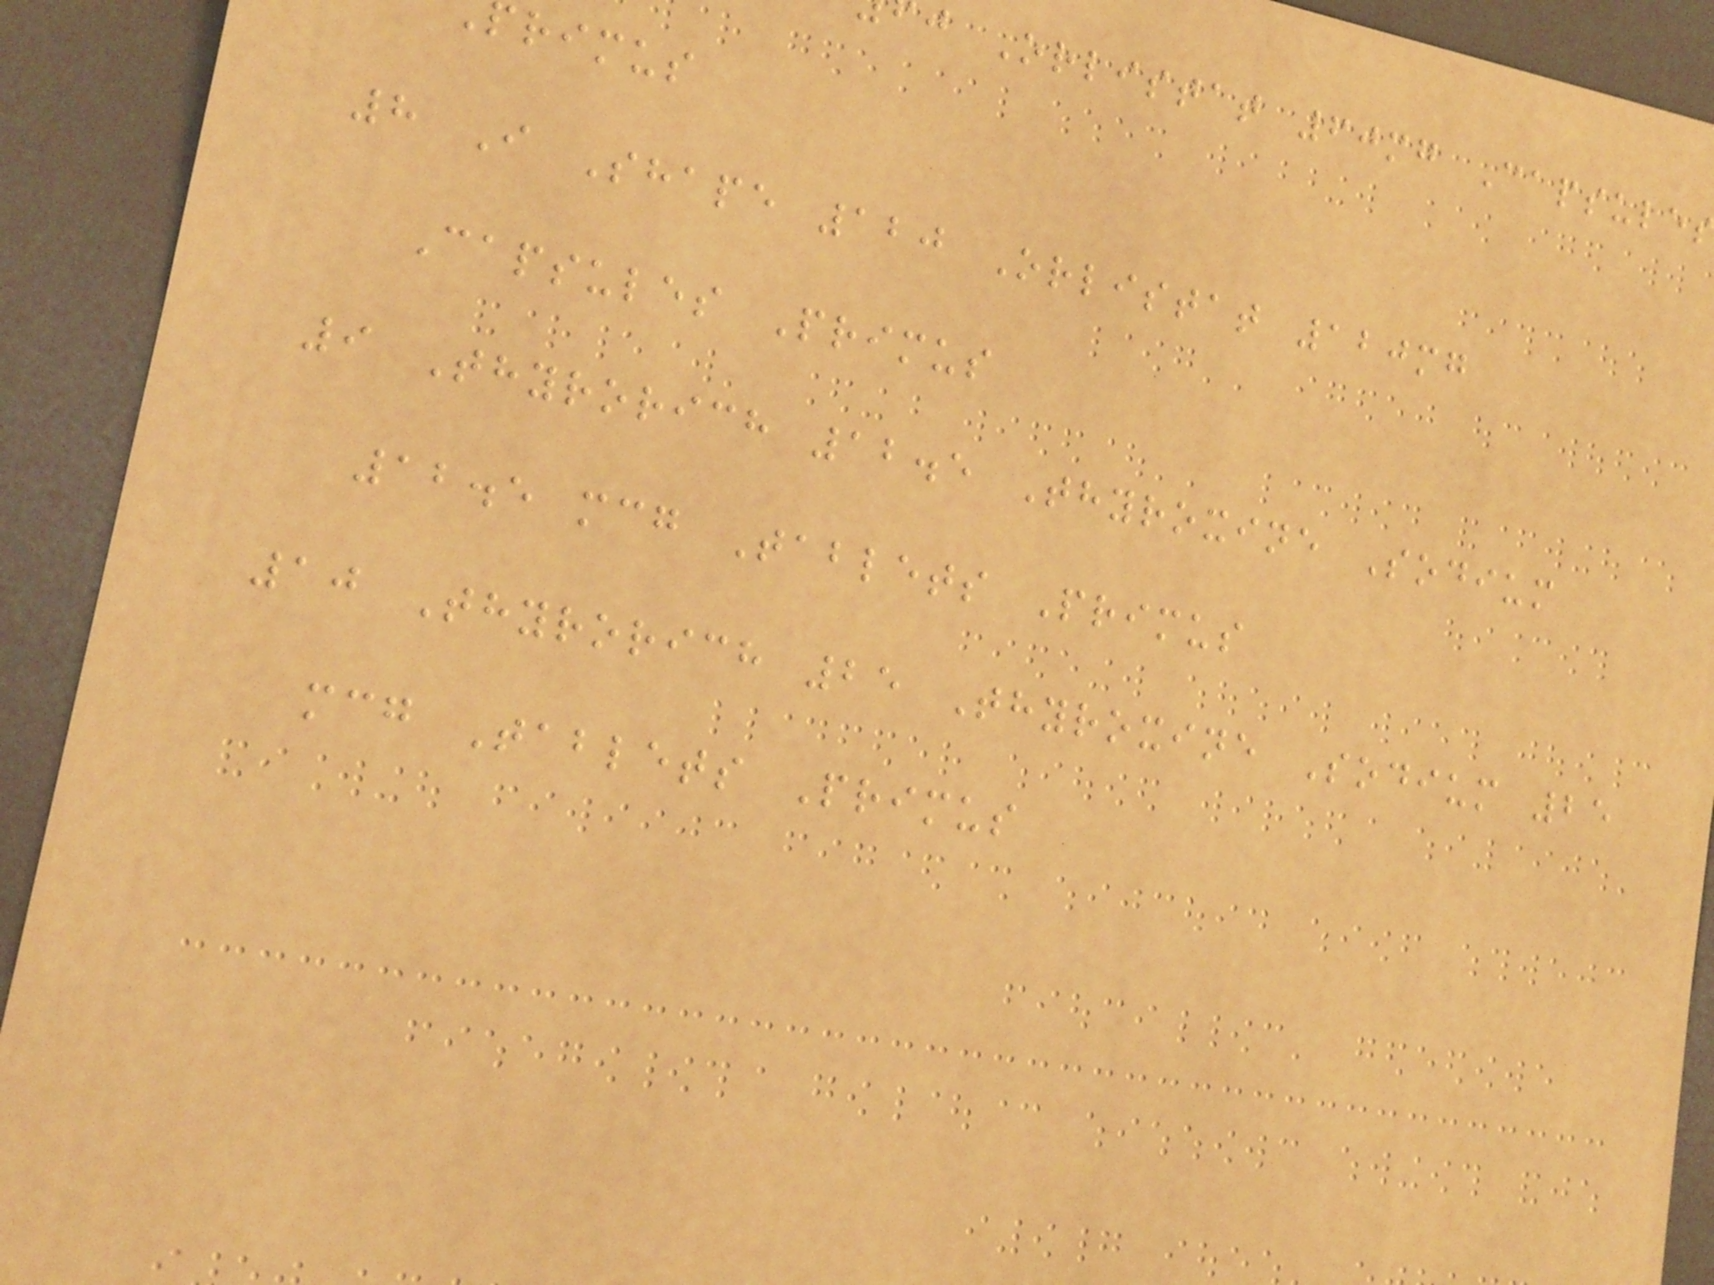j Orlistat 60mg Capsule
rimus
8 I Shape 120 Orlistat 120mg
Capsules Primus
9 Thyrorich 12.5 Thyroxine Sodium
12.5 mcg Tablets Primus
10 Thyrorich 25 Thyroxine Sodium 25
mcg Tablets Primus
